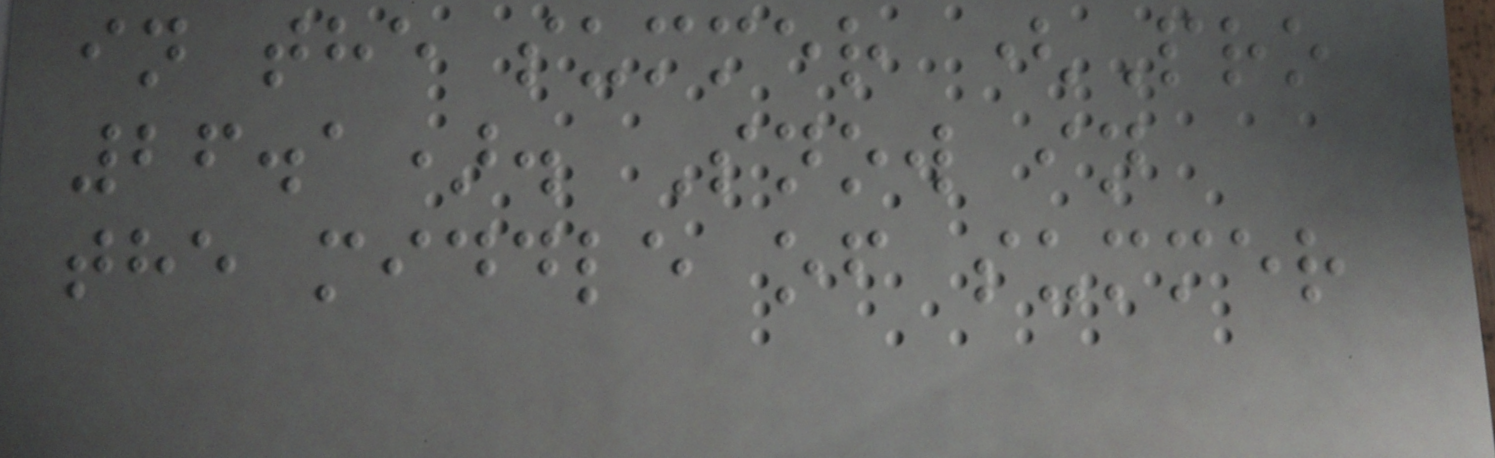in the summer (Pro
26.1). Snow in
the middle of summer
